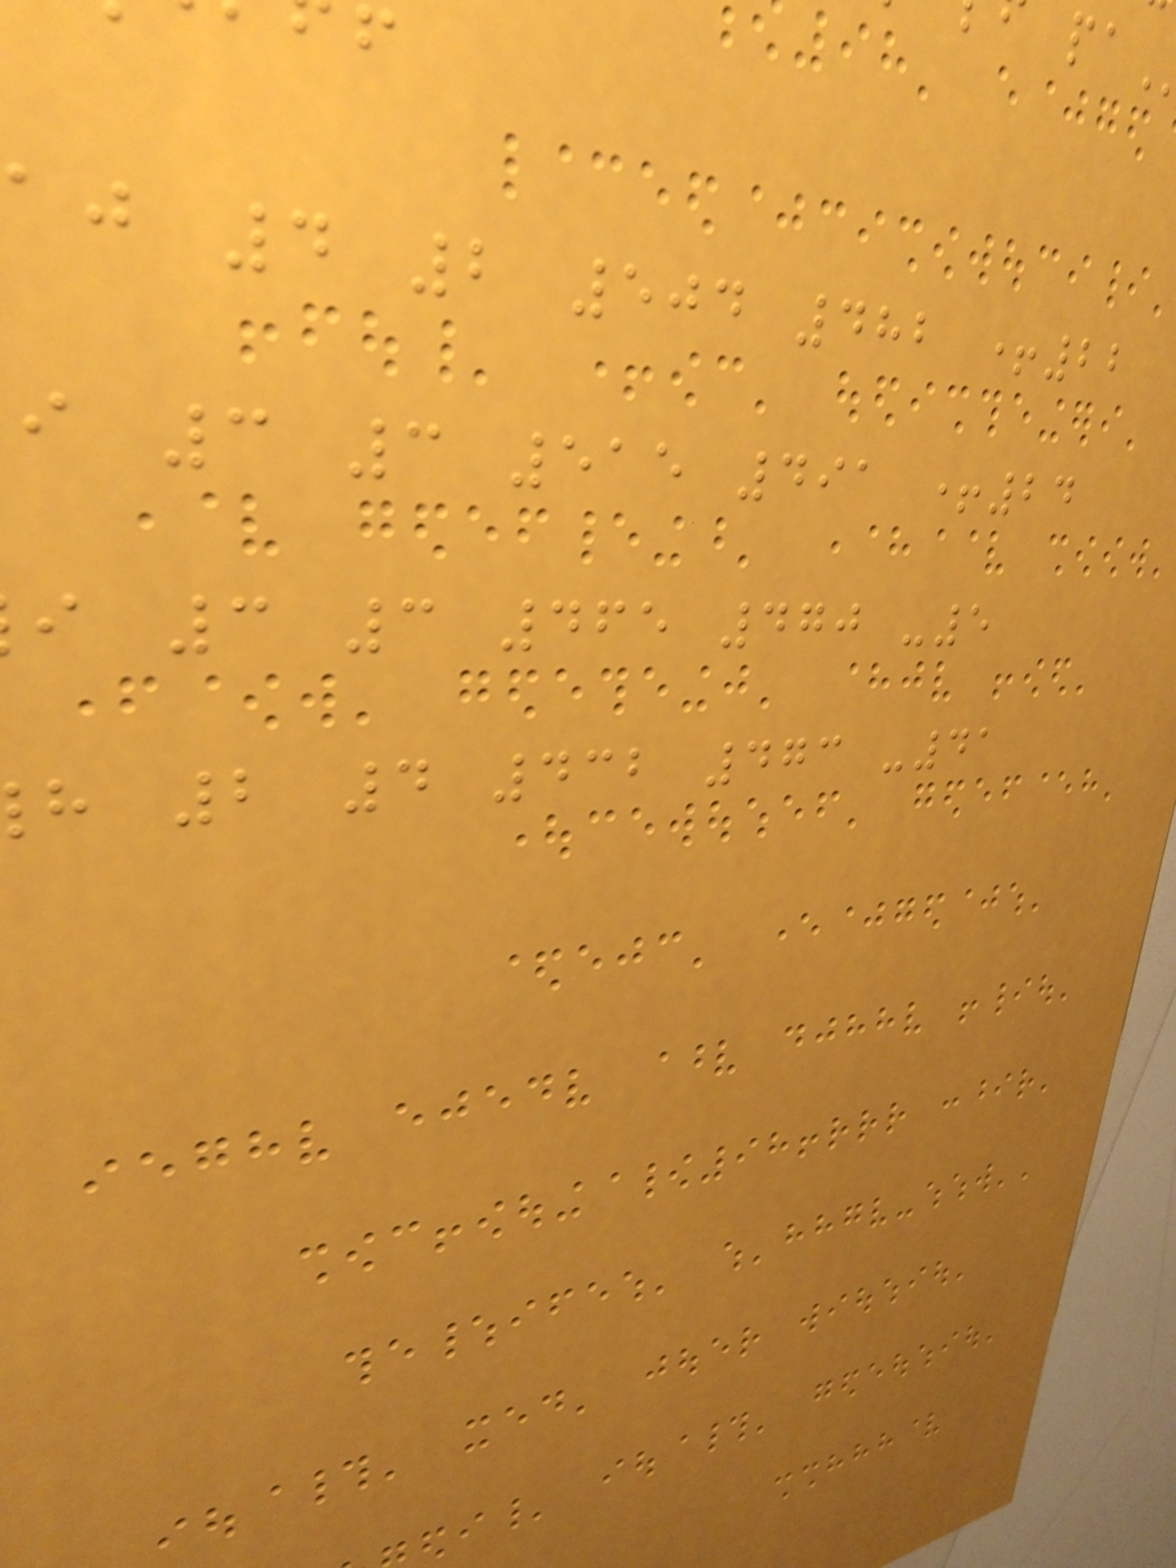aj 4 2 504 482 +22
i 3 3 515 491 +24
i 3 3 465 470 -5
h 2 4 432 473 -41
